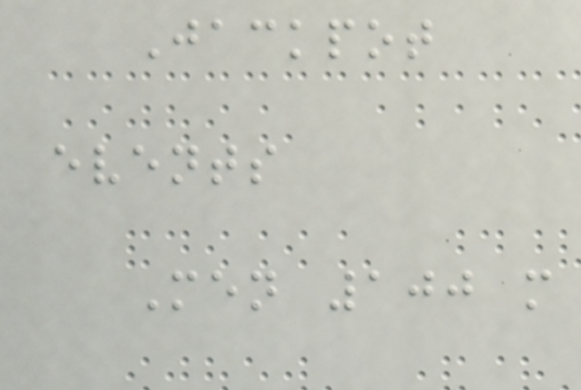Jackpot
events
Men 100 m
